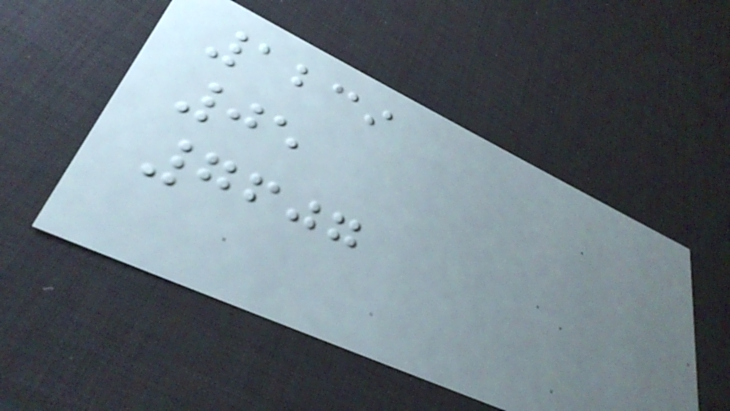1239
05
7607
